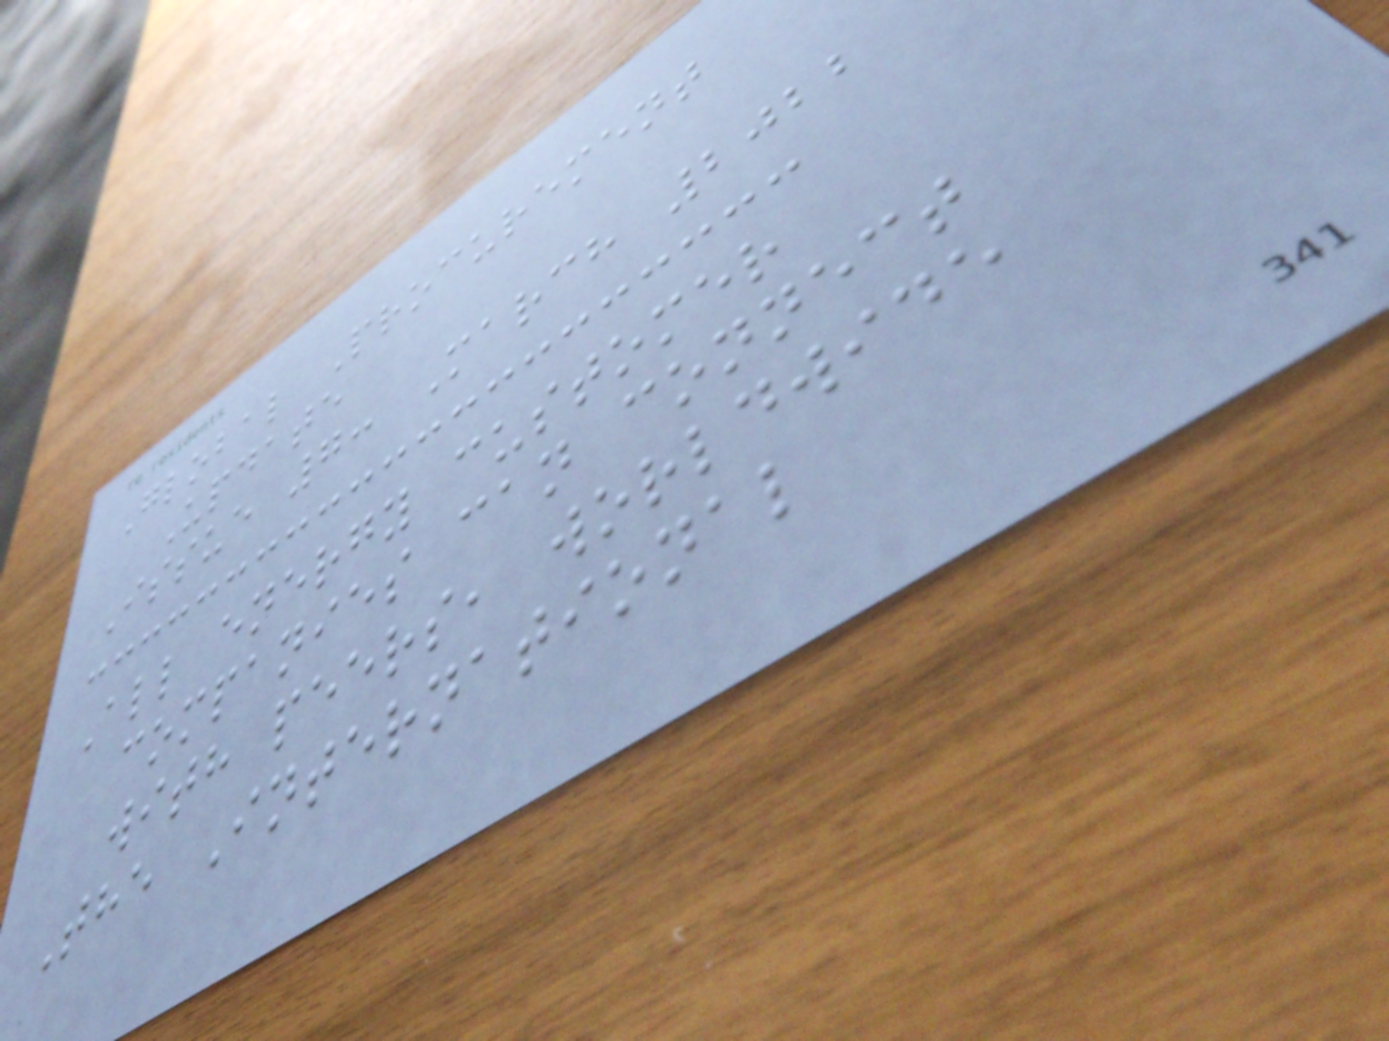Global Procurement
Update
Issue 7: March 2022
All energy customer
companies can connect
with peers, worldwide
The International
